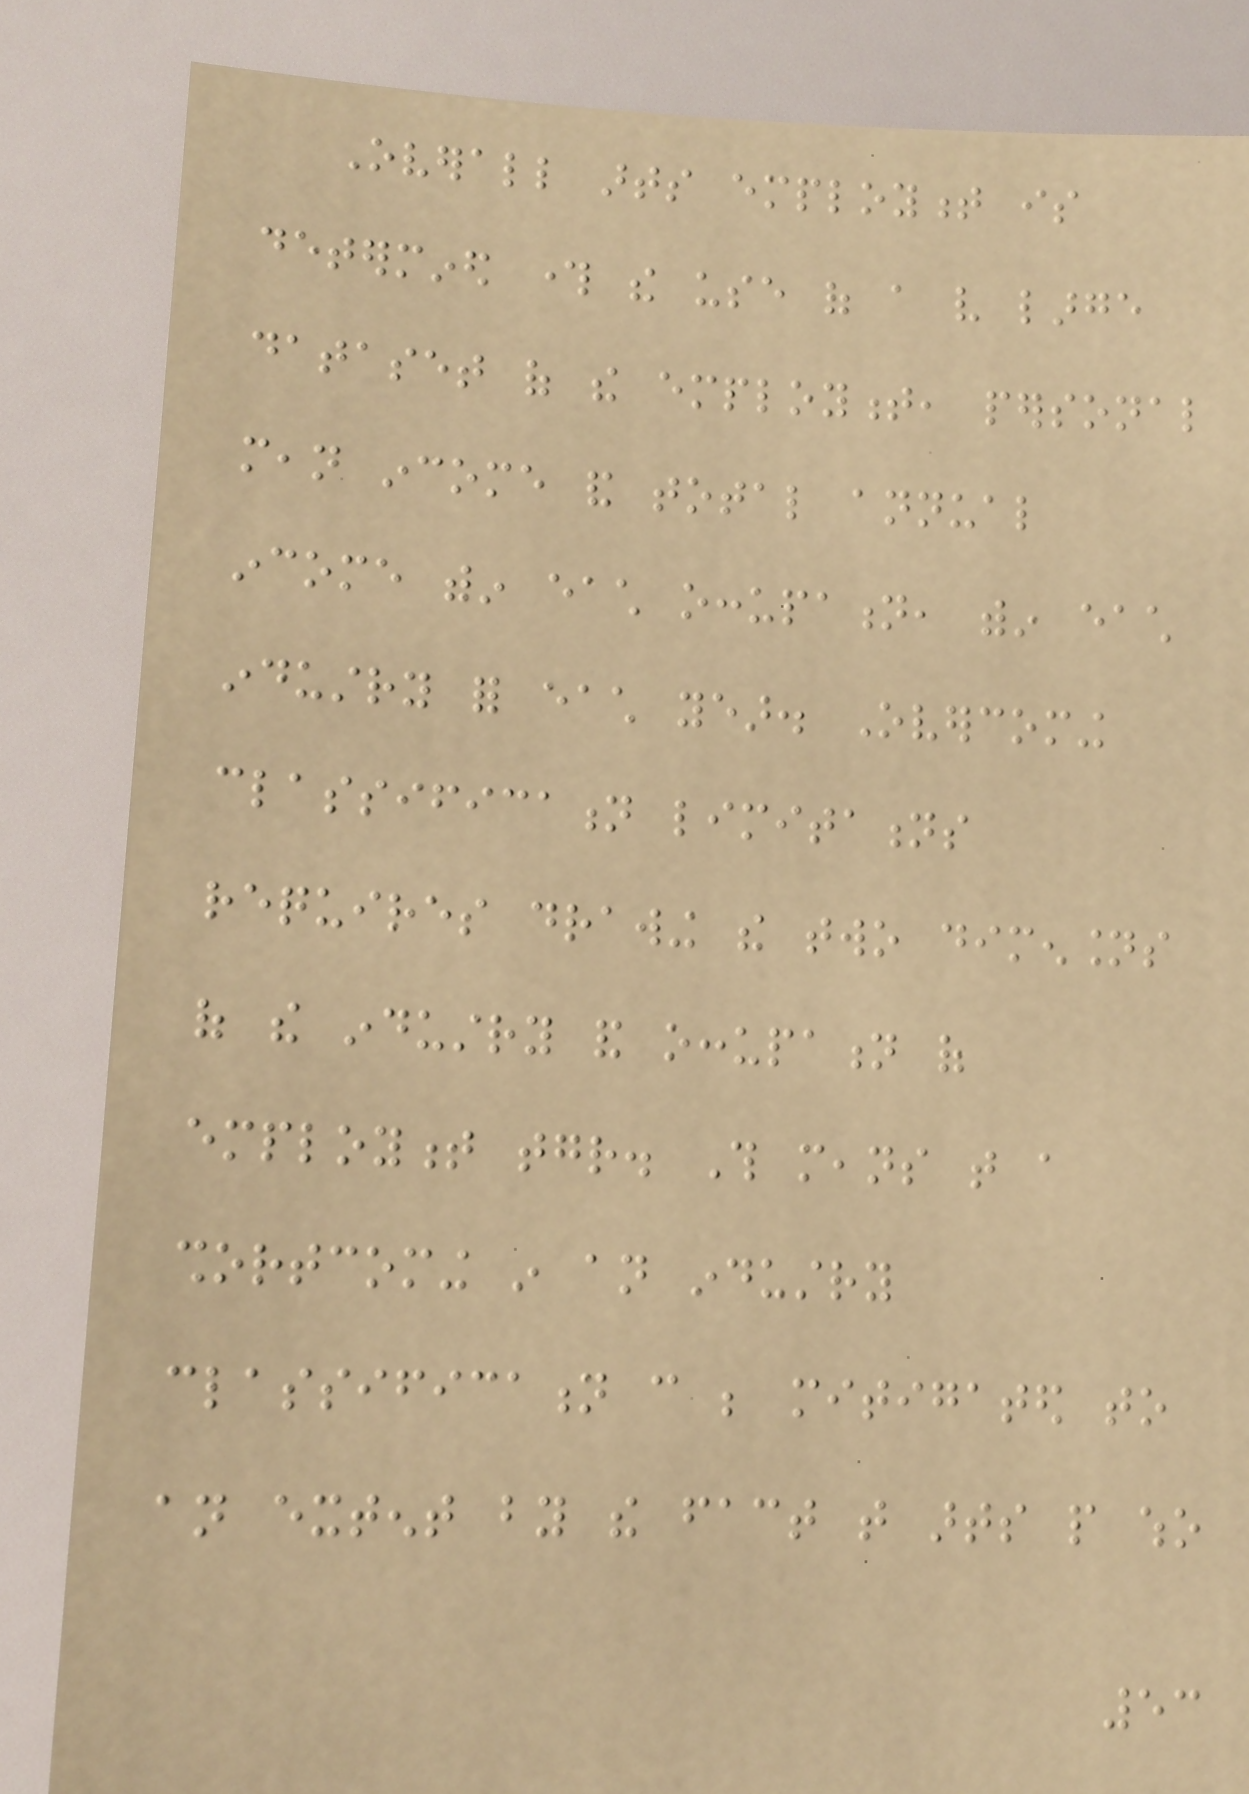Overall arts employment is
determined through the use of a very large
dataset of the employment, personal
mean income and total annual
income within each occupation, within each
industry for each year. Overcoming
classification limitations
requires drawing the two dimensions
of the industry and occupation of
employment together. This means that a
shortcoming in an industry
classification can be mitigated to
an extent by the fact that arts people who
53
